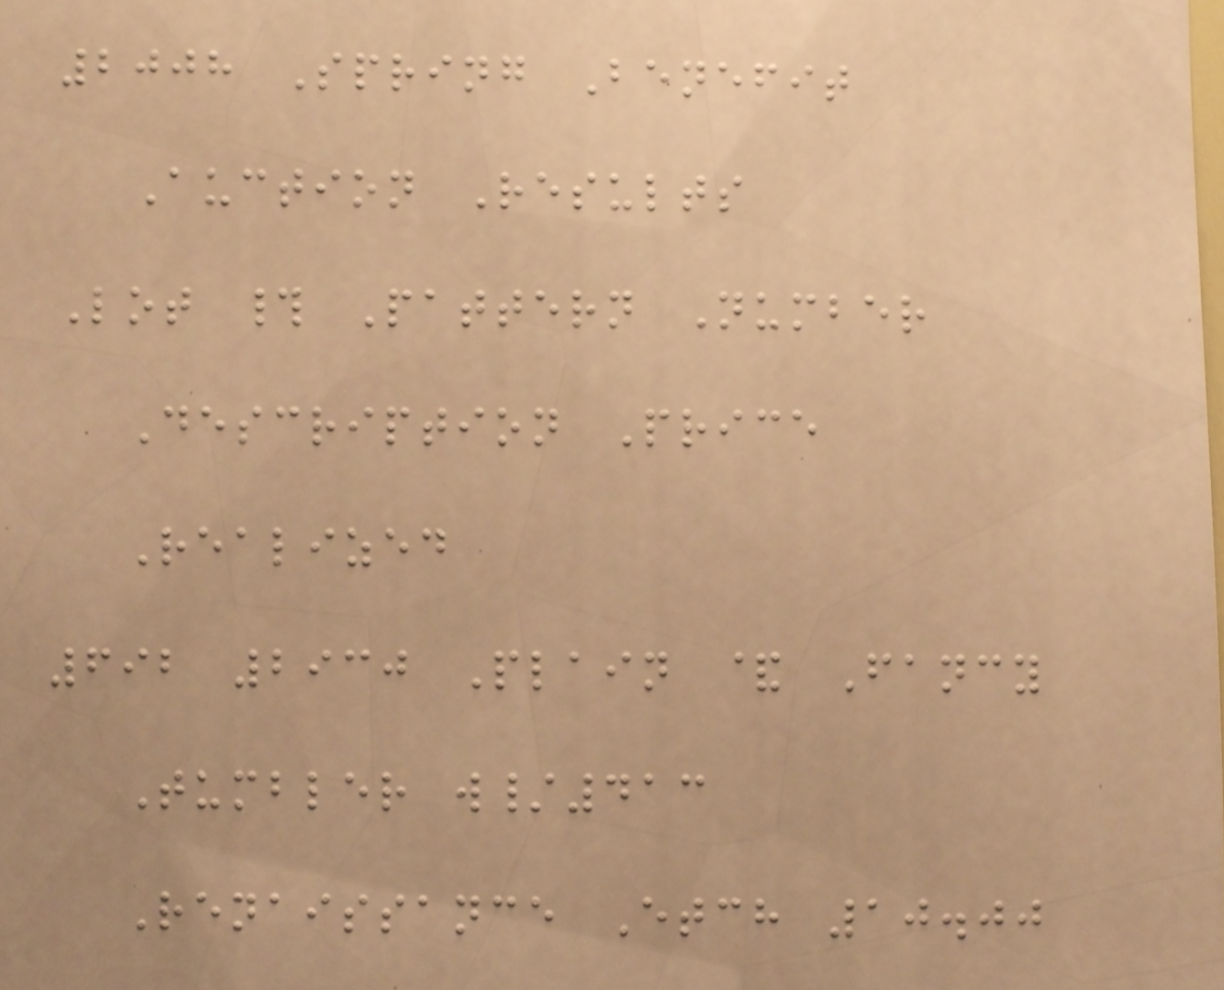2008 Spring Benefit
Auction Results
Lot # Pattern Number
Description Price
Realized
692 2930 Plain & Fancy
Tumbler w/413
Renaissance Etch 10.00
